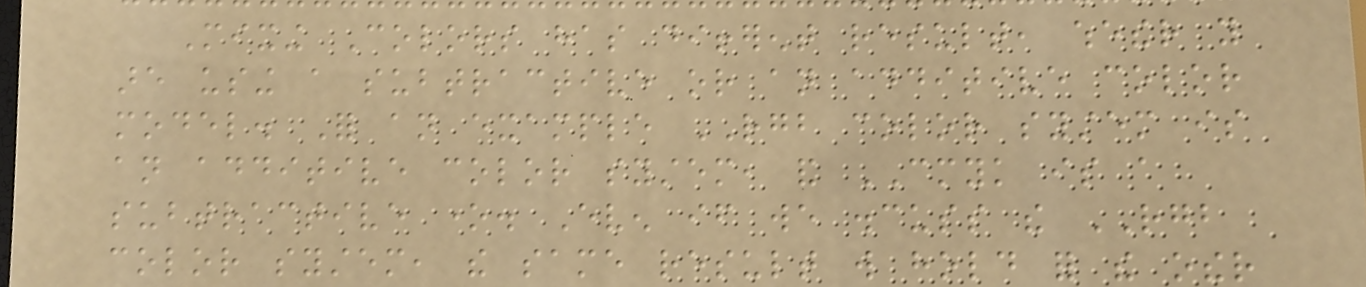Mixing Colors has different result, whether you
are using a subtractive or an additive color
model. For an example RGB color system is
an additive color system, and CMYK is a
subtractive one. Even if we discuss the RGB
color system, the same result will hold for the other
